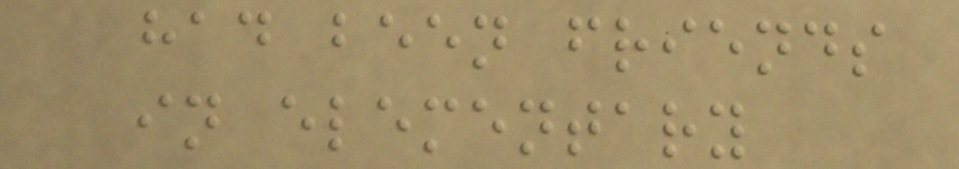had been friends
in elementary
